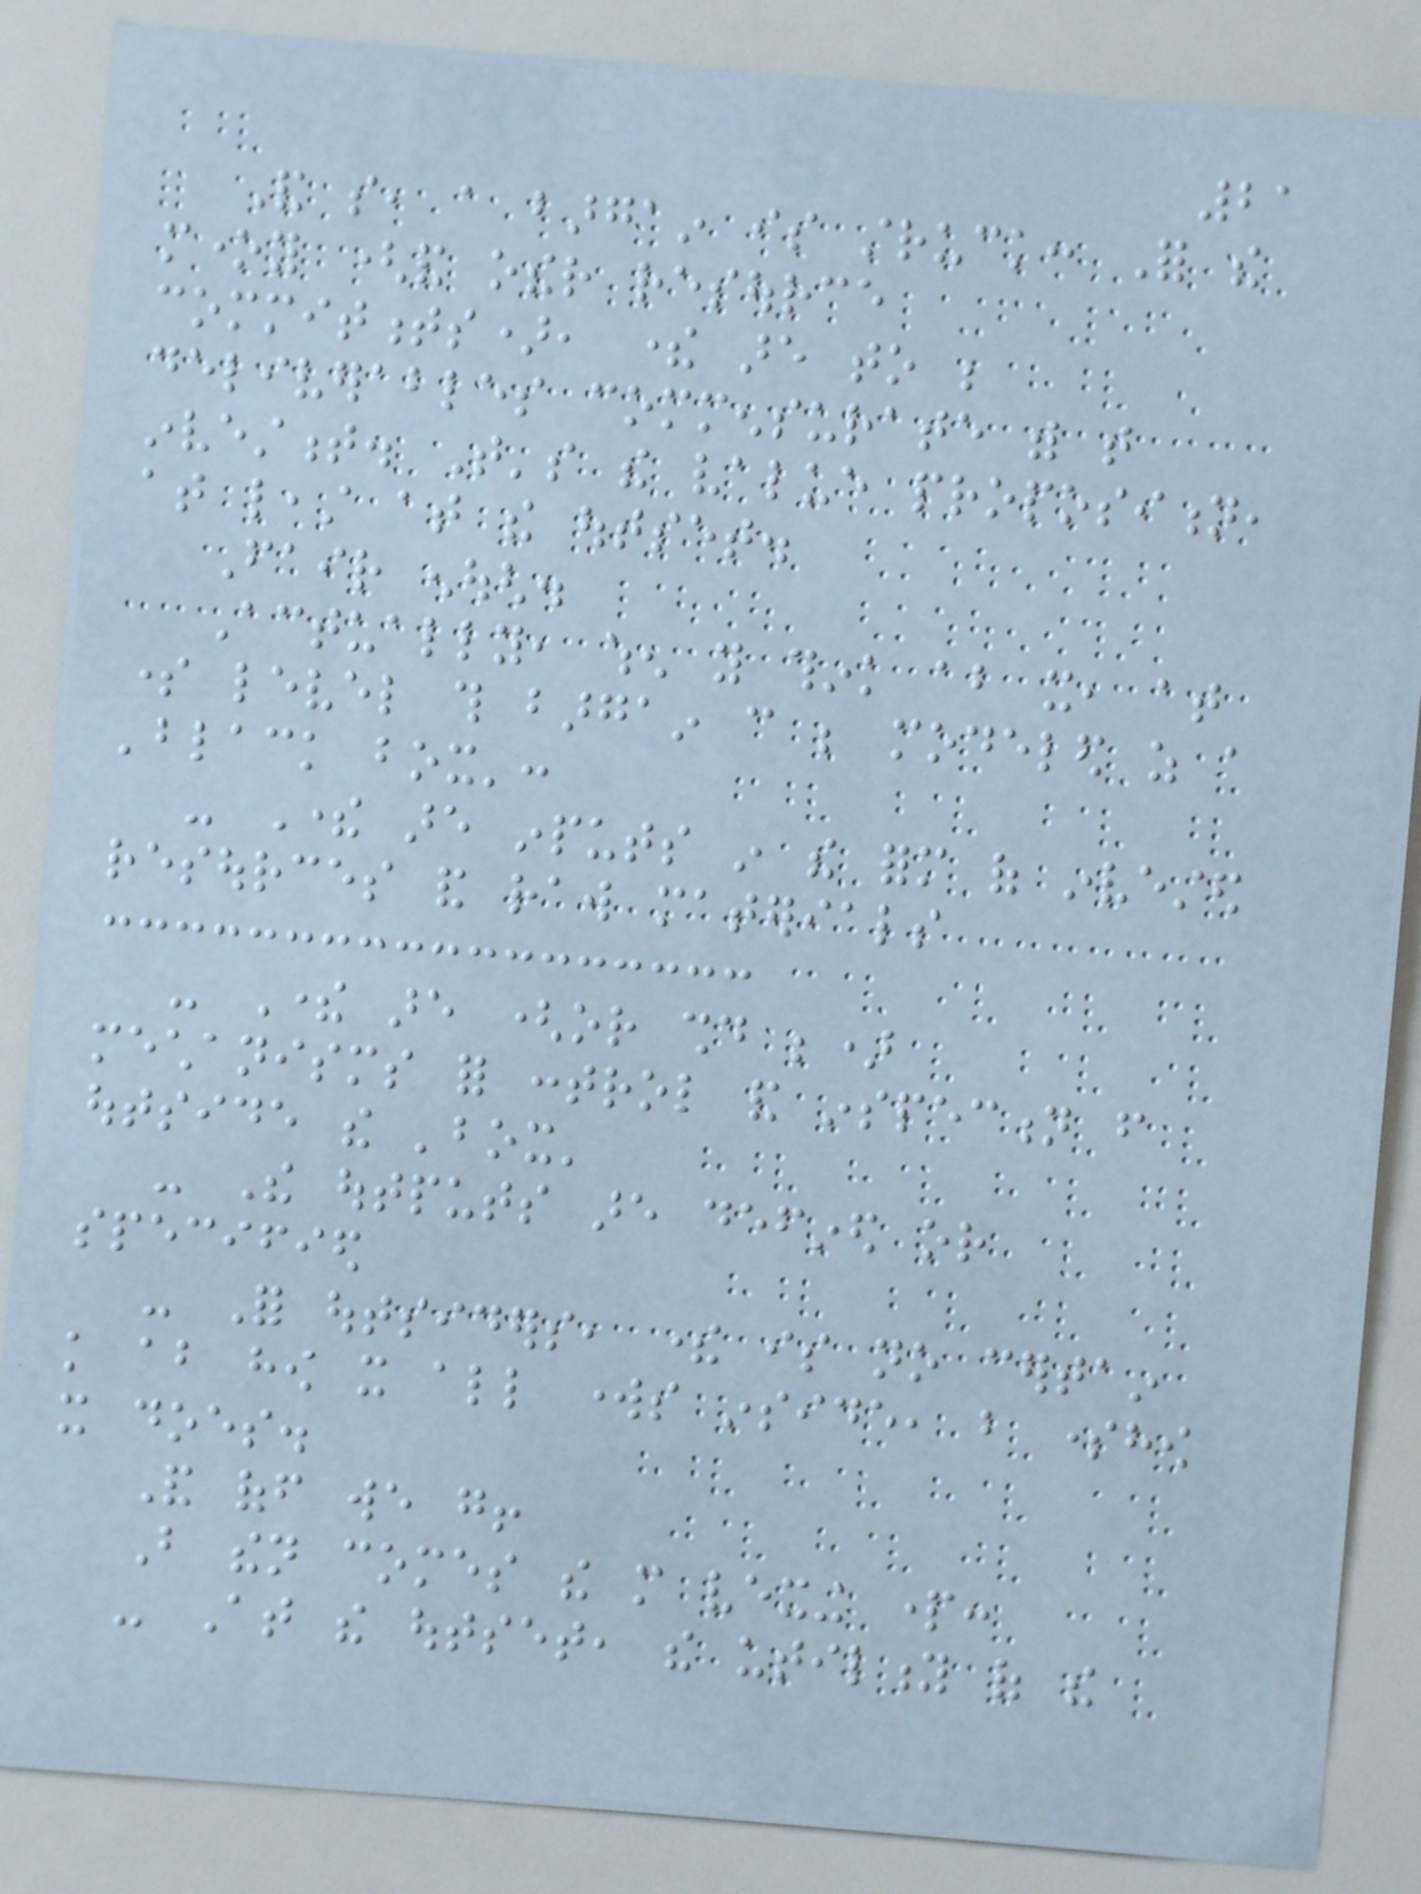21
And so, a bargain is struck: For the
money (and other resource
commitments), there are to be
deliverables commensurate with that
investment. That's the value proposition,
at least at the outset.
Fair enough.
Actually, when you think about it, at
some level this bargain can be modeled as a
'black box':
- There are inputs in the form of invested
resources and raw materials
- There are (or should be)
mechanisms for control and inspection from
outside the 'box'
- The outputs are defined or
specified
- For outsiders, there is no certain
knowledge about how it all works inside, but somehow
it does.
And off we go!
But then comes the more vexing part:
- At the outset, the utility of the
